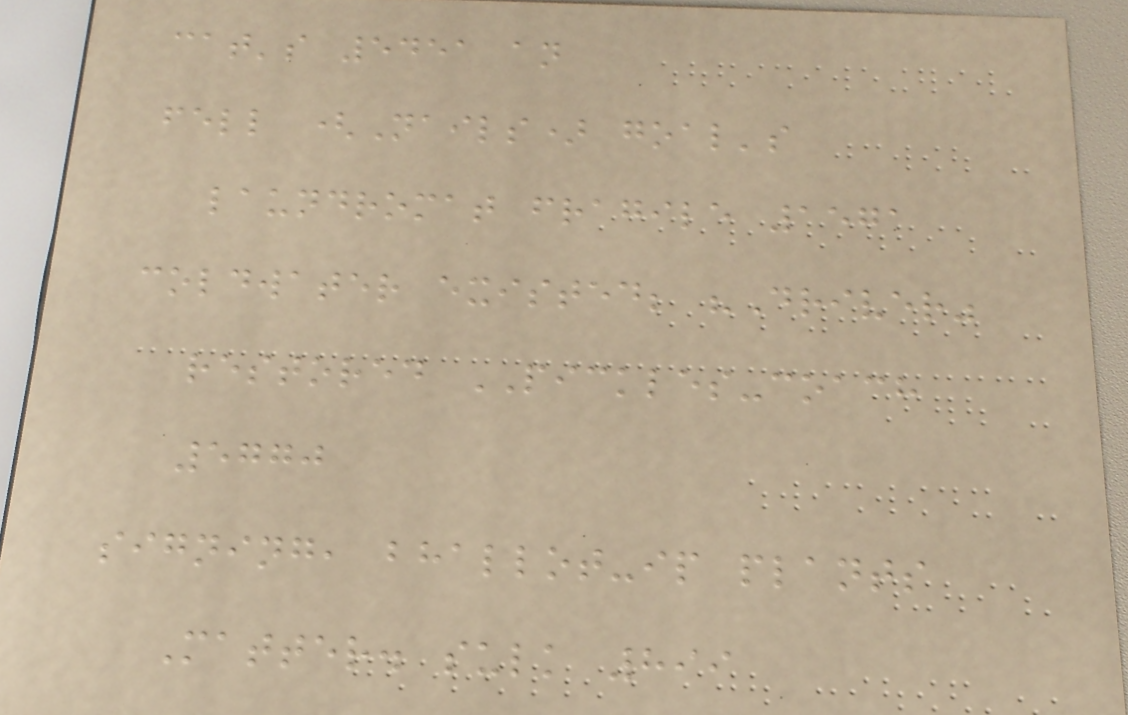cat's 5451 an
fell (Nails) goal's
laundromat fragile 1571
coldwater existed; "Driver"
restored PICKLES-coach
5770
signing, bhallot-ip plants
Matter. sulk 899
